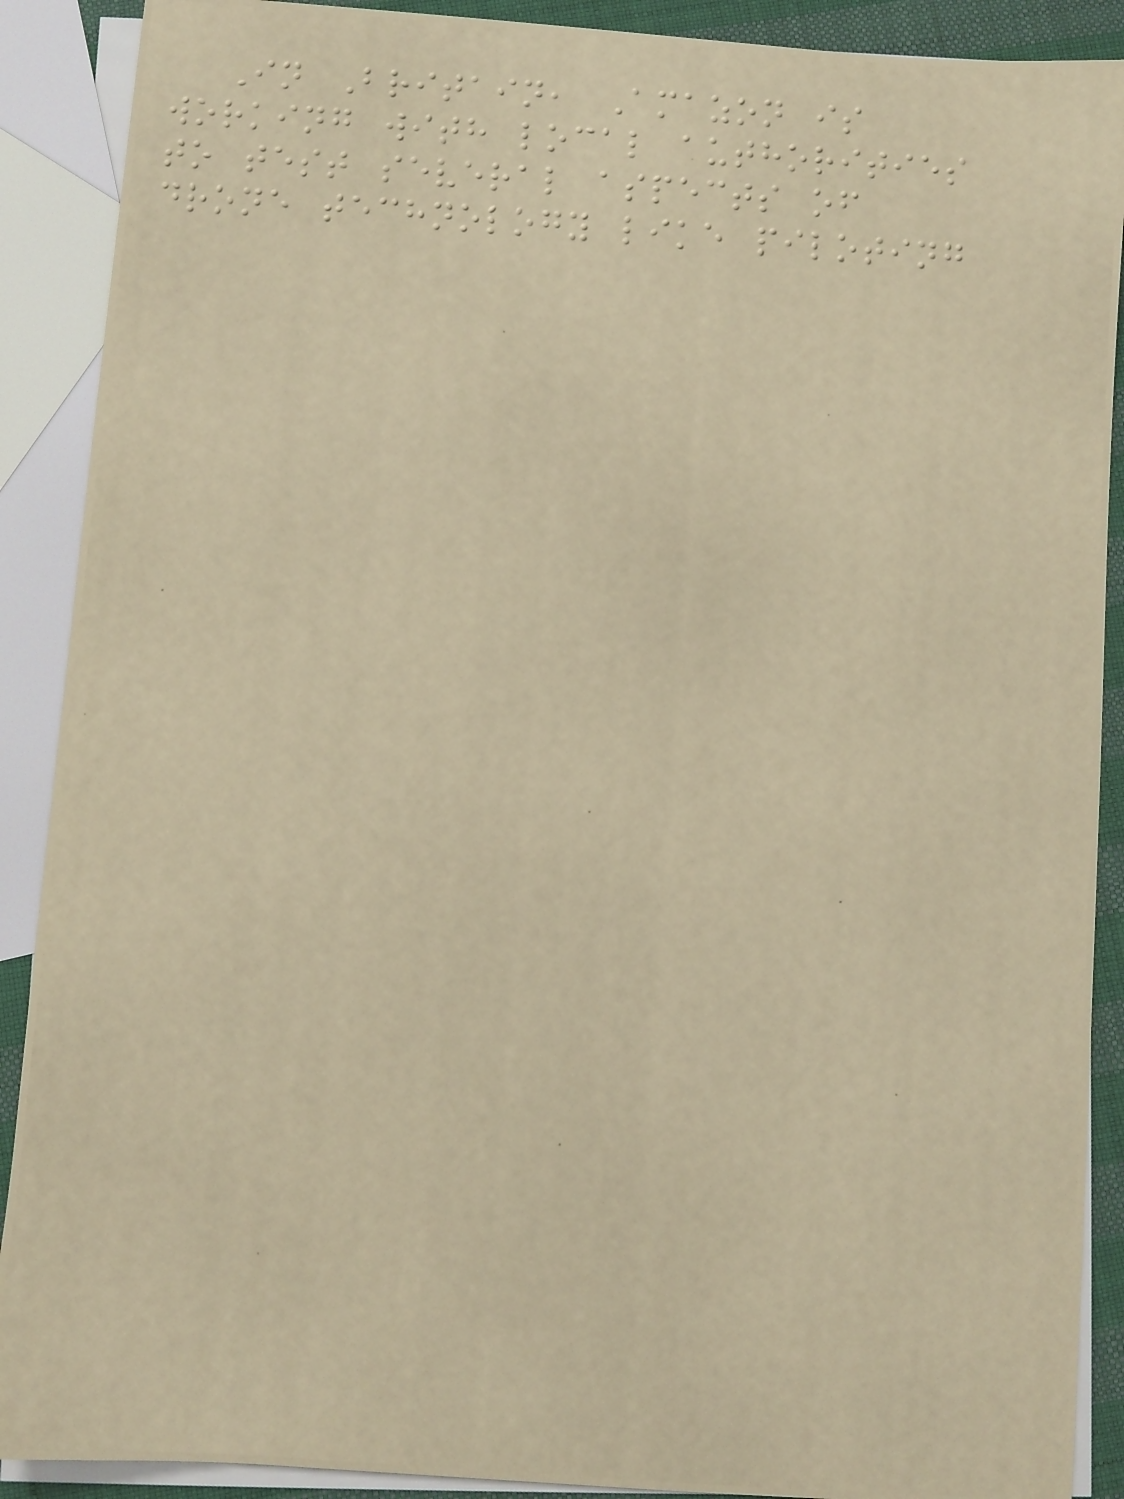In Britain, Amazon is
working with local authorities
to test several aspects of
drone technology like piloting
